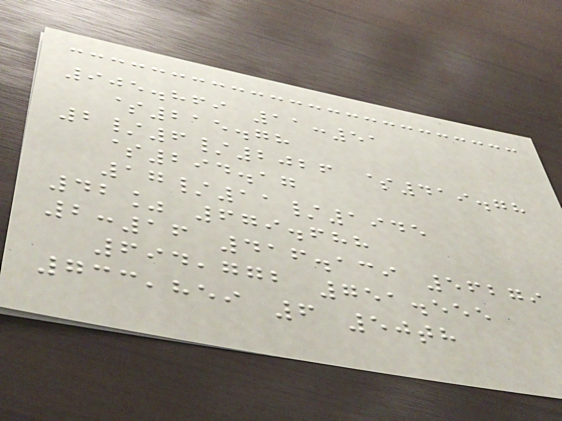905.869 11:51
$215.78
2/6/2026 $419.78
$294.17
17/11/1945
42% 679.688
2:16 416.139 56279
694,772 751.555
733,859 6 50th
